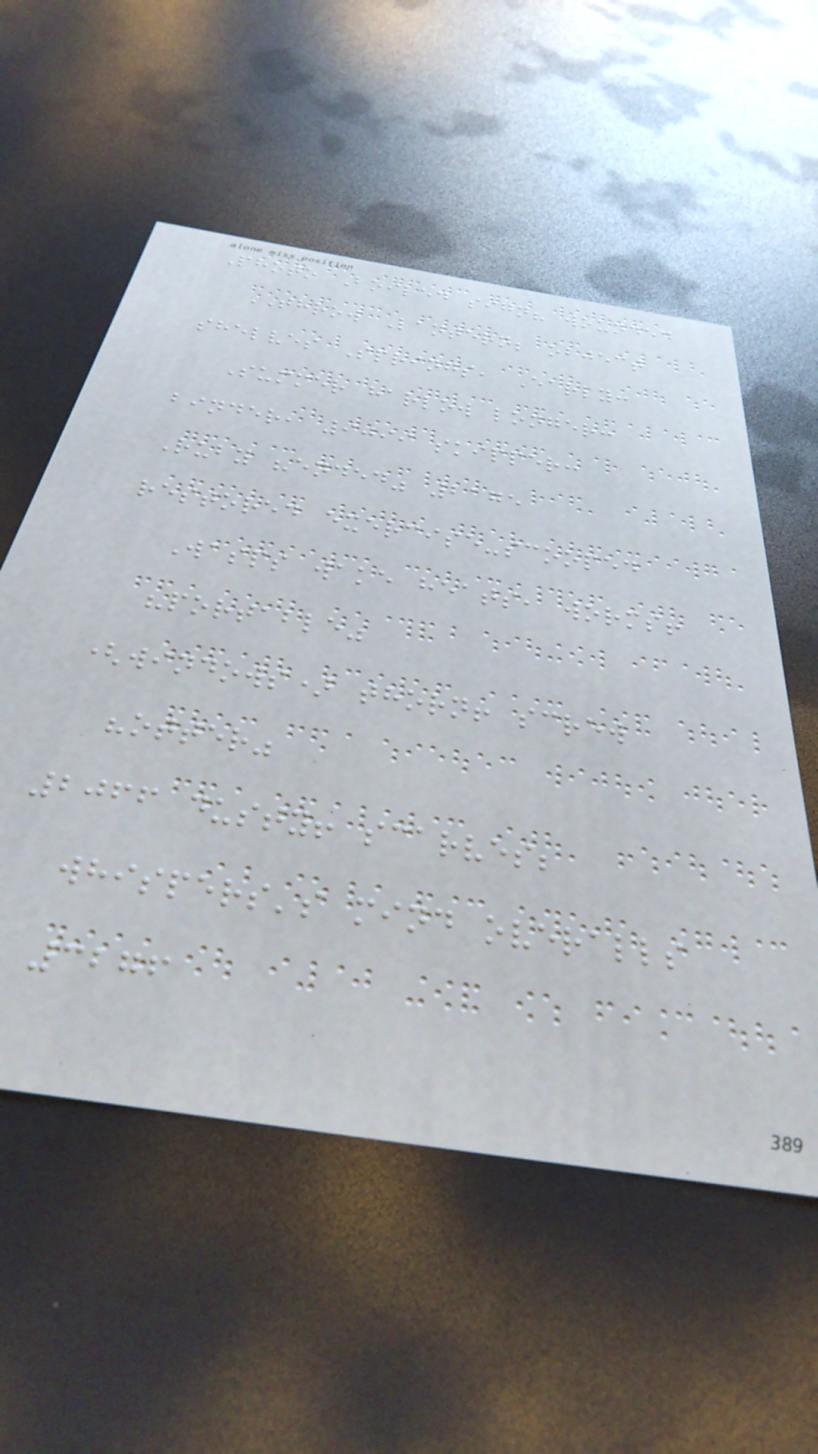Photo Boiled sign? wounded
THROW Lantern; object
shelves Springs, Early:
Summer harlow longer:
binder, 9099 skipper:
Ruby "ended" 2175
restored exercise-scooped
Wasps wake heats, worms!
"portable"
(windows) thorn! screw
"otter"
2066 dusty! scarves;
whispers's mind overalls
3276
